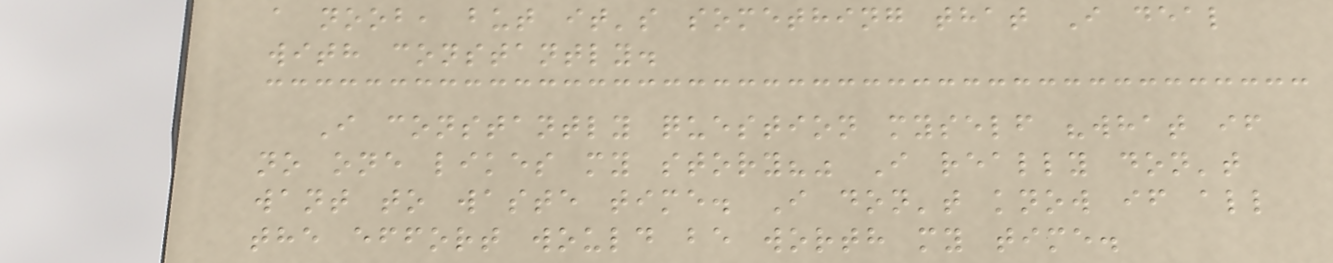a noob, but it's something that I deal
with constantly.
I constantly question myself "what if
no one likes my story?" I really don't
want to waste time. I don't know if all
the effort would be worth my time.
